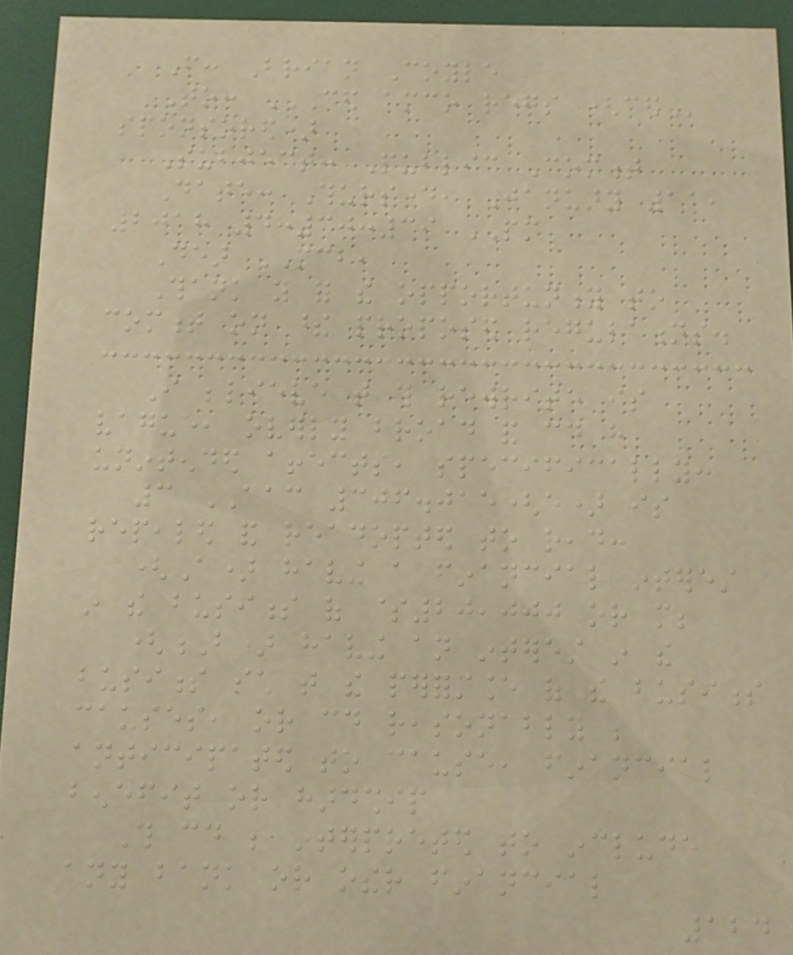From: Brian Coyle
To: CED AMCO REGS (CED
sponsored)
Subject: Public Comment
Date: Thursday, January 11,
2018 4:30:39 PM
Dear MCB,
Thank you for the opportunity to
comment on these proposed regulations.
I believe that this rewrite is
vague, overly broad and could have
unintended affects, specifically:
3 AAC 306.015(e) is
repealed and readopted to read:
(A) having a financial interest
in the business of $20,000 or more;
(B) having an interest in the
business such that the performance of the business
causes, or could reasonably be
anticipated to cause, financial
benefit or hardship
This could be interpreted to include
any bank or other financial
124
